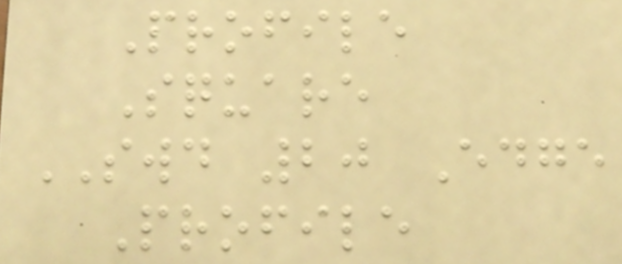Profile
Square
SWD 20 Edge
Profile
